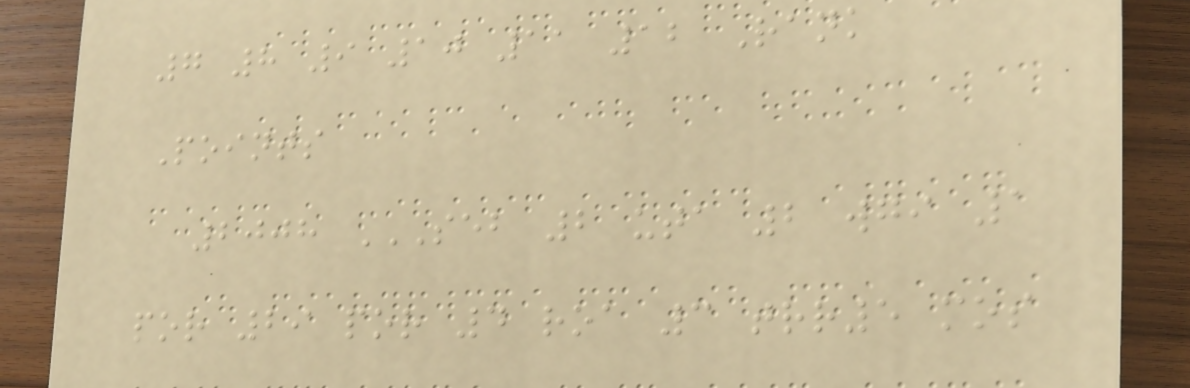7 8 9 10 11 12 Rank
Points
2008 SEB 2 UTA 2 WGI 1
POR 29 POR 4 ROA 3 TRR5 MOS
